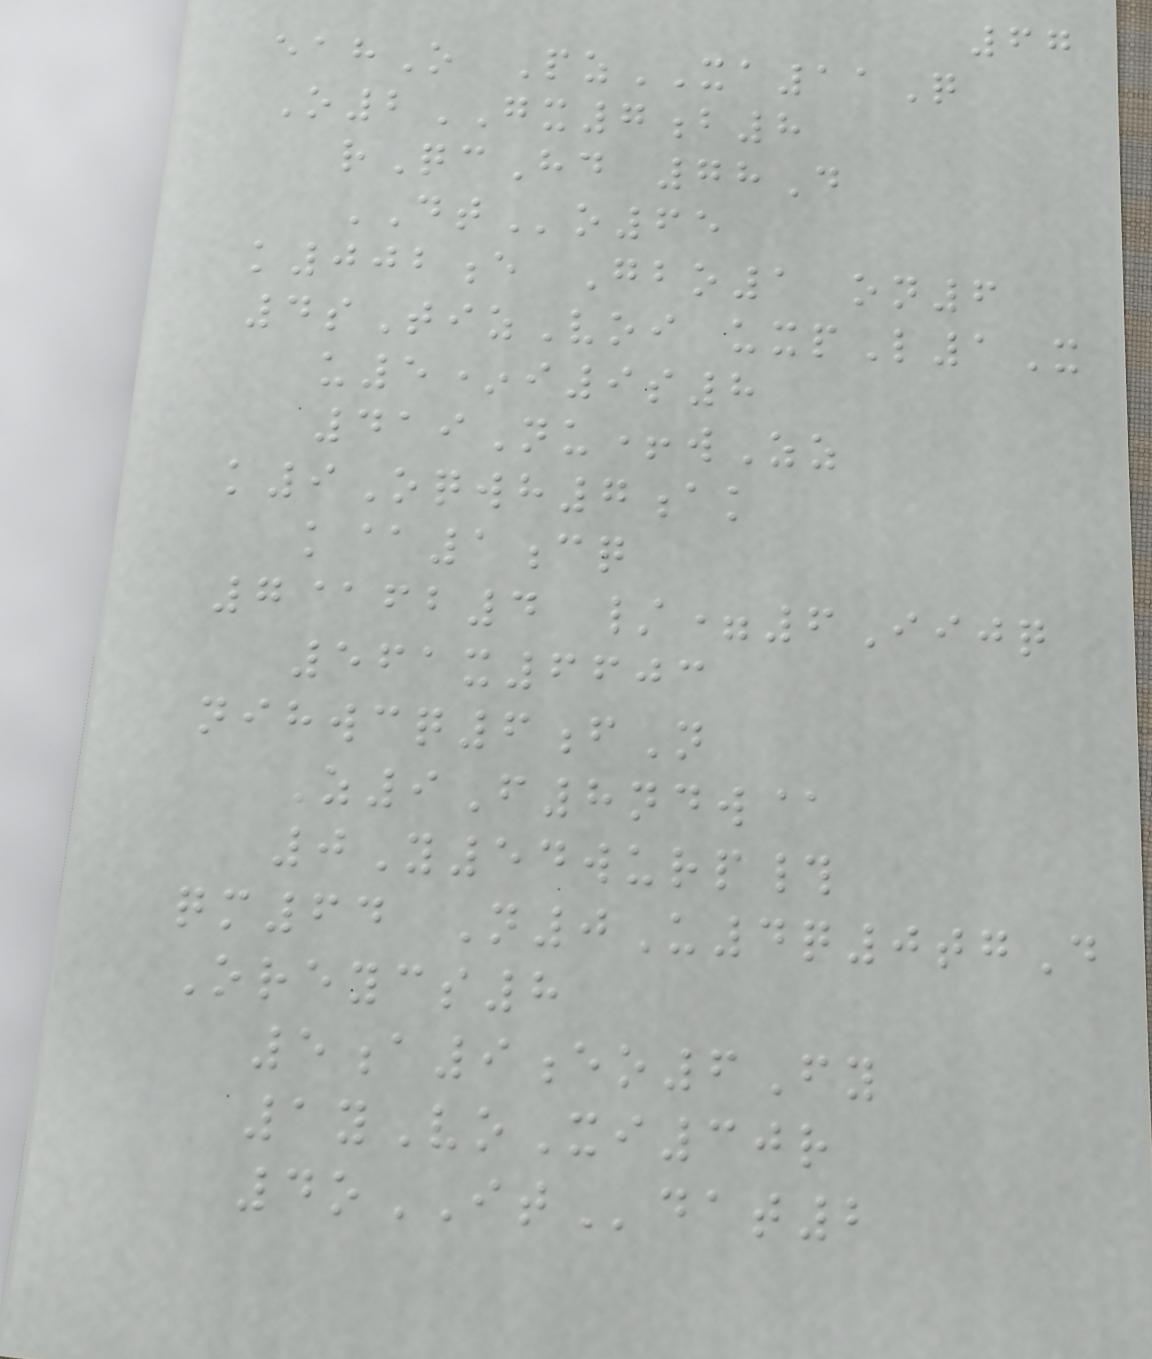67
eahO PzXA11Q
O2GX7b8
rQcHd 78D
DTo65
k002e Gbo1 on6
4sTizVoi uxpL1X
u5*i9s8
419Nu+wZz
k9Oqwh7ak
k@1cq
7@fb4 /=6Iijq
561x6603
nihwcq6fN
Z9F8ndw@
0Y54wurp#
qm64 N0U4q0tgD
Oreycs8
5a9eo6Fy
1yVoXi30r
4oITdat2
